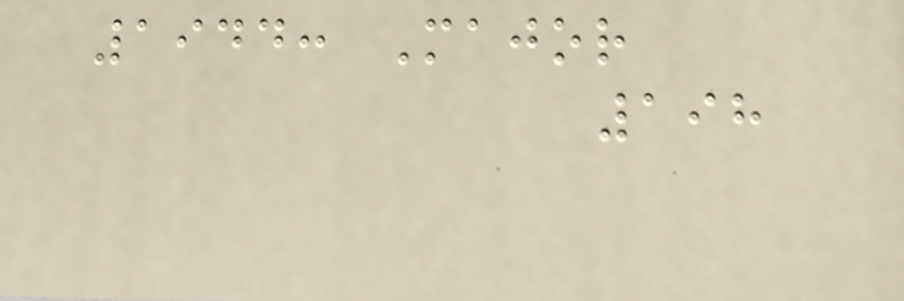1944: Major
198
